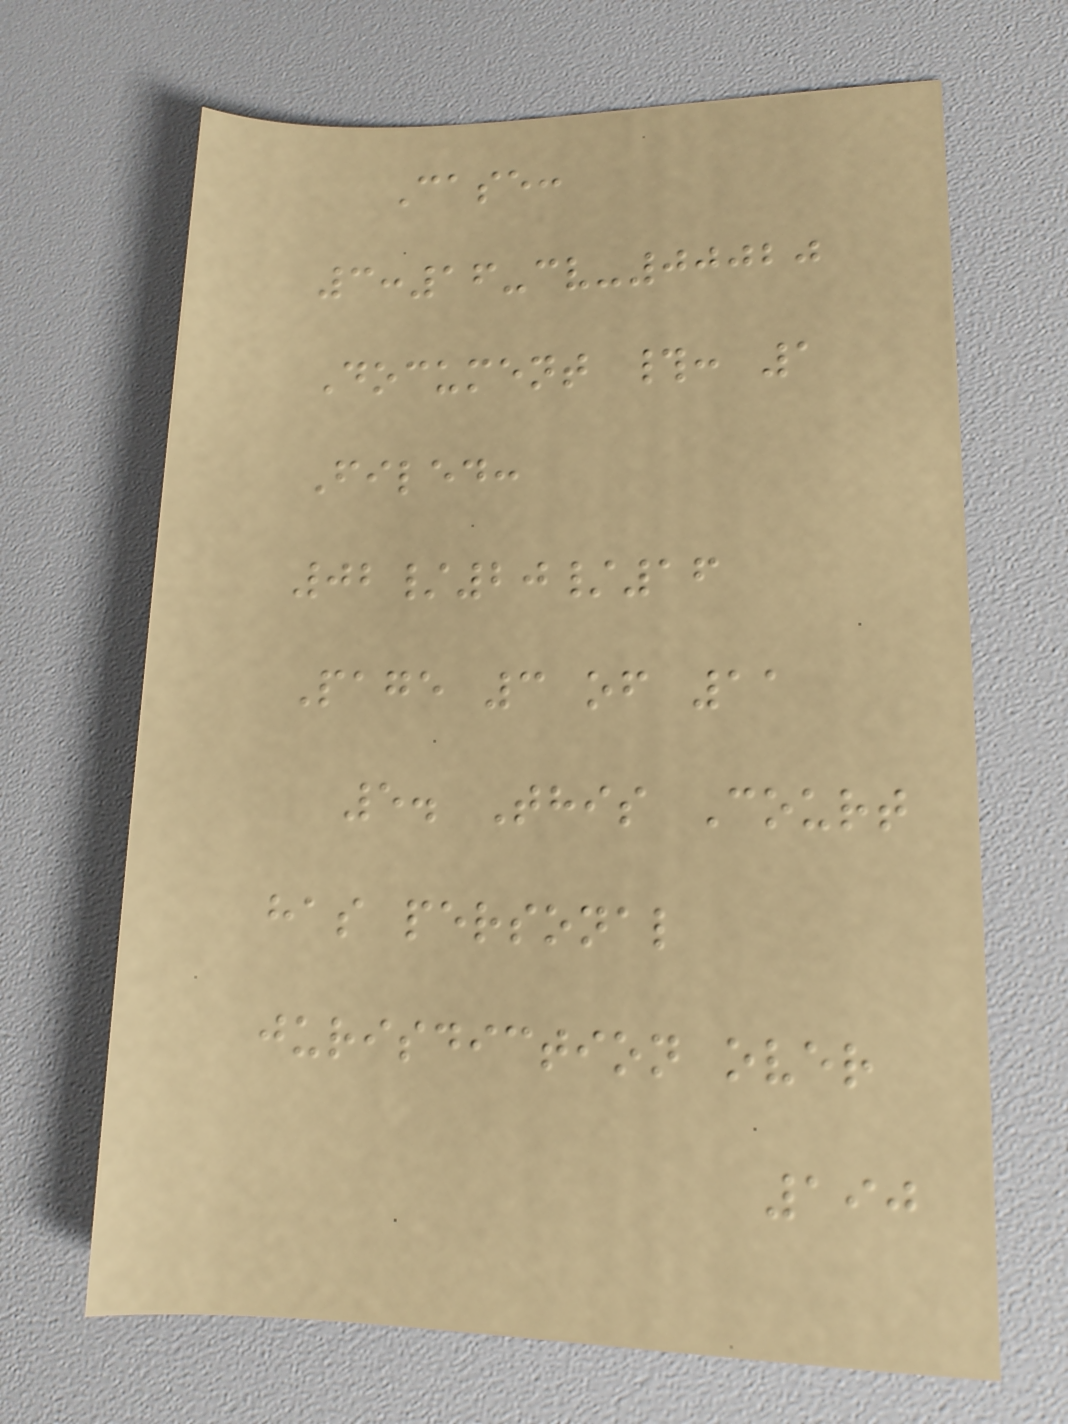Case:
3:16-cv-00020
Document #: 1
Filed:
02/20/16
Page 3 of 11
5. This Court
has personal
jurisdiction over
190
